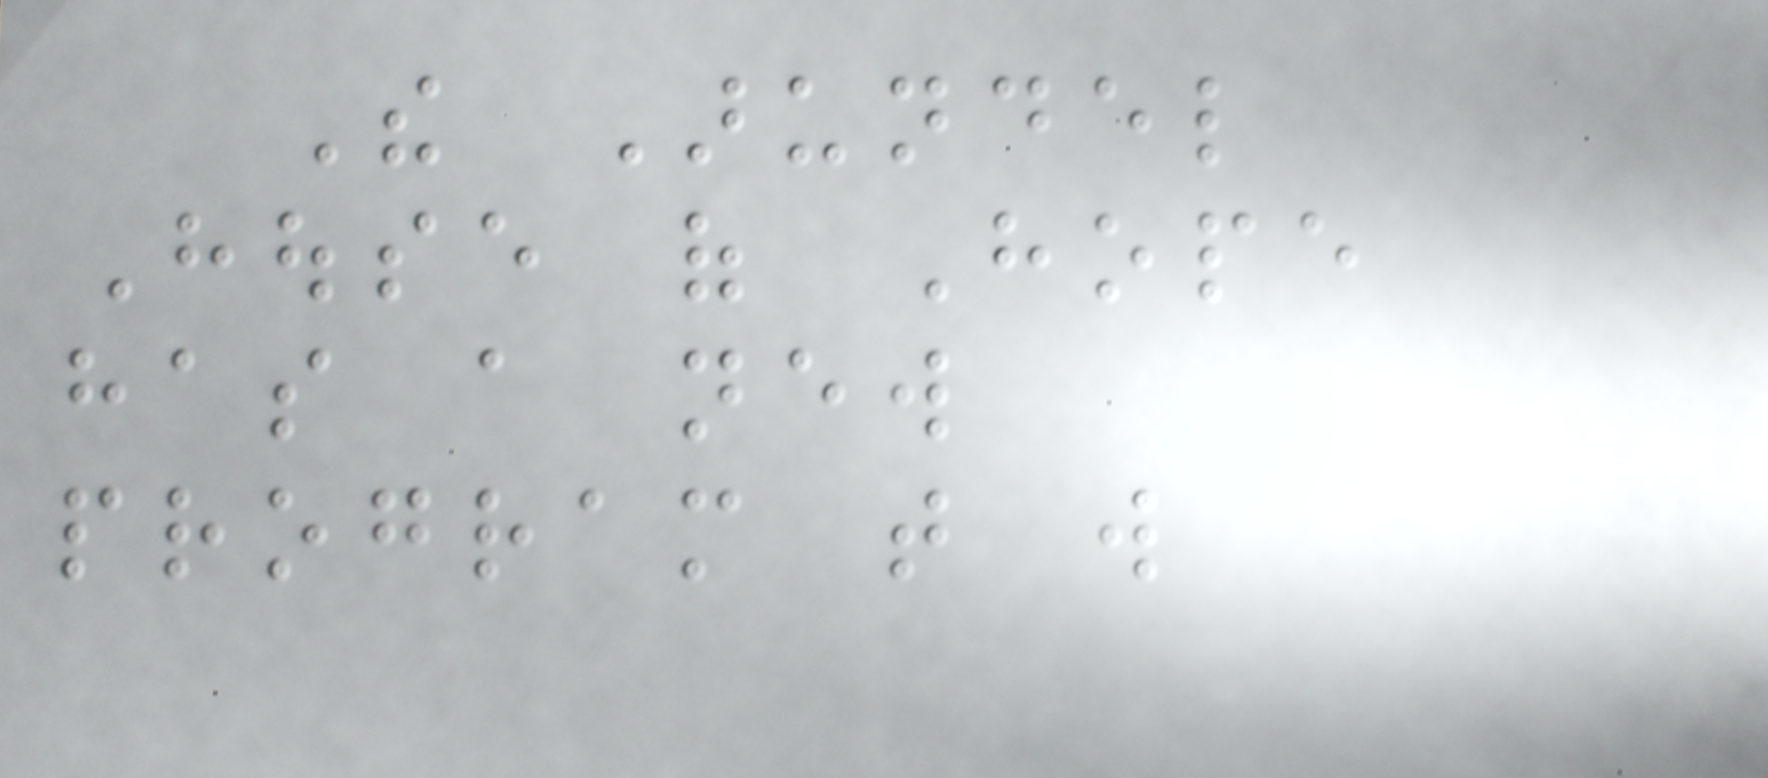The Arundel
House of Hope
has a new
program that will
